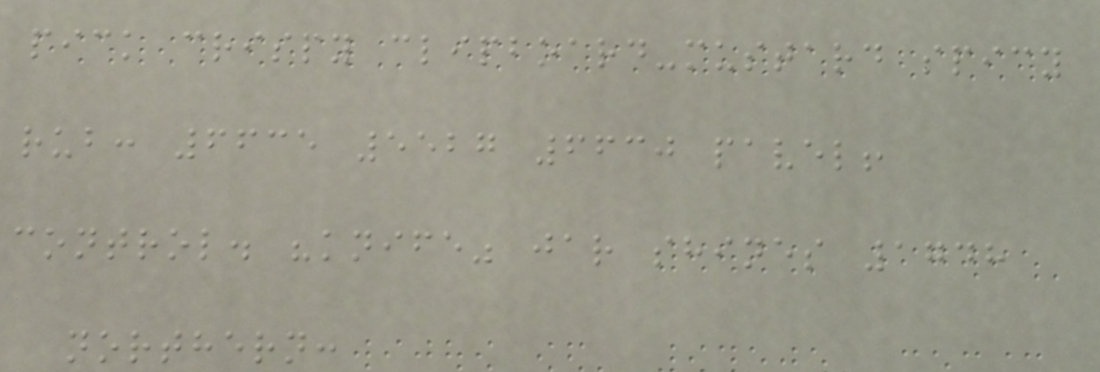pick crispy clipboard-mustard spicy
rub: 6635 5527 6630 pavel!
control. "knife" jar shines 1748
northern:
